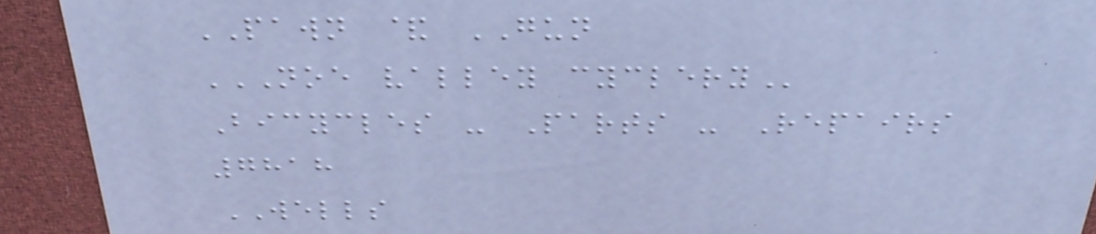PAWN & GUN
NOE VALLEY CYCLERY
Bicycles - Parts - Repairs
7818
WELLS
